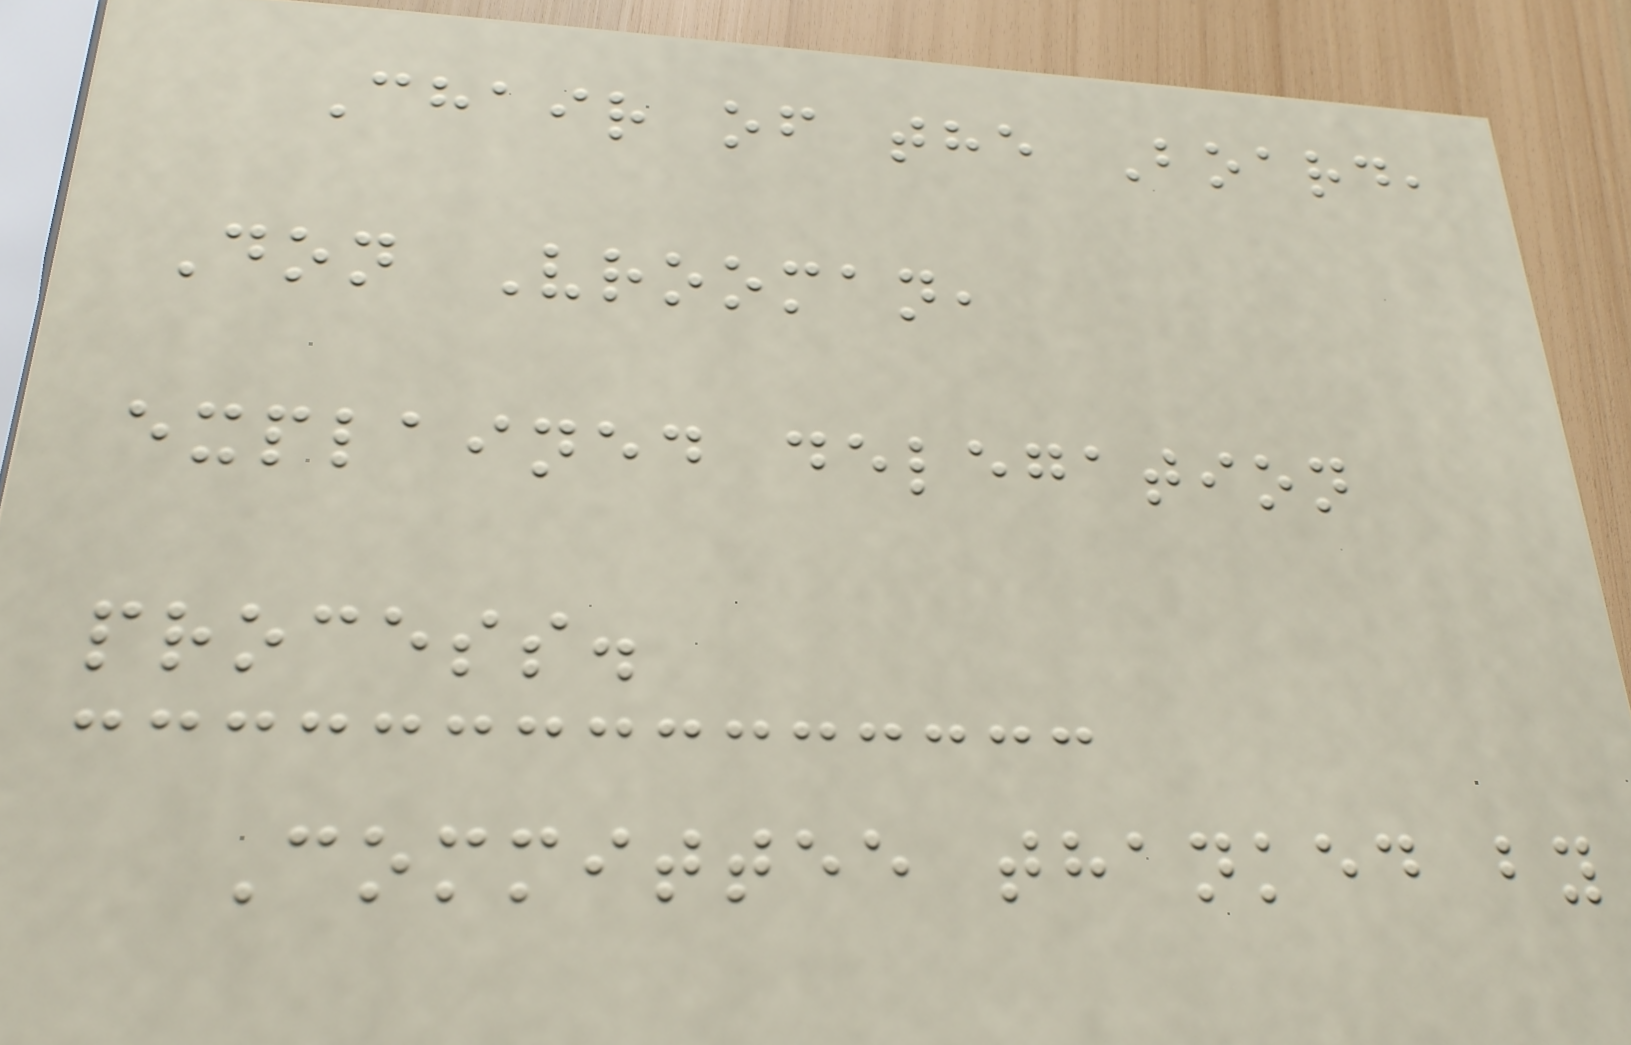Chair of the Board,
Don Vrooman,
explained delegation
process.
Committee thanked by
